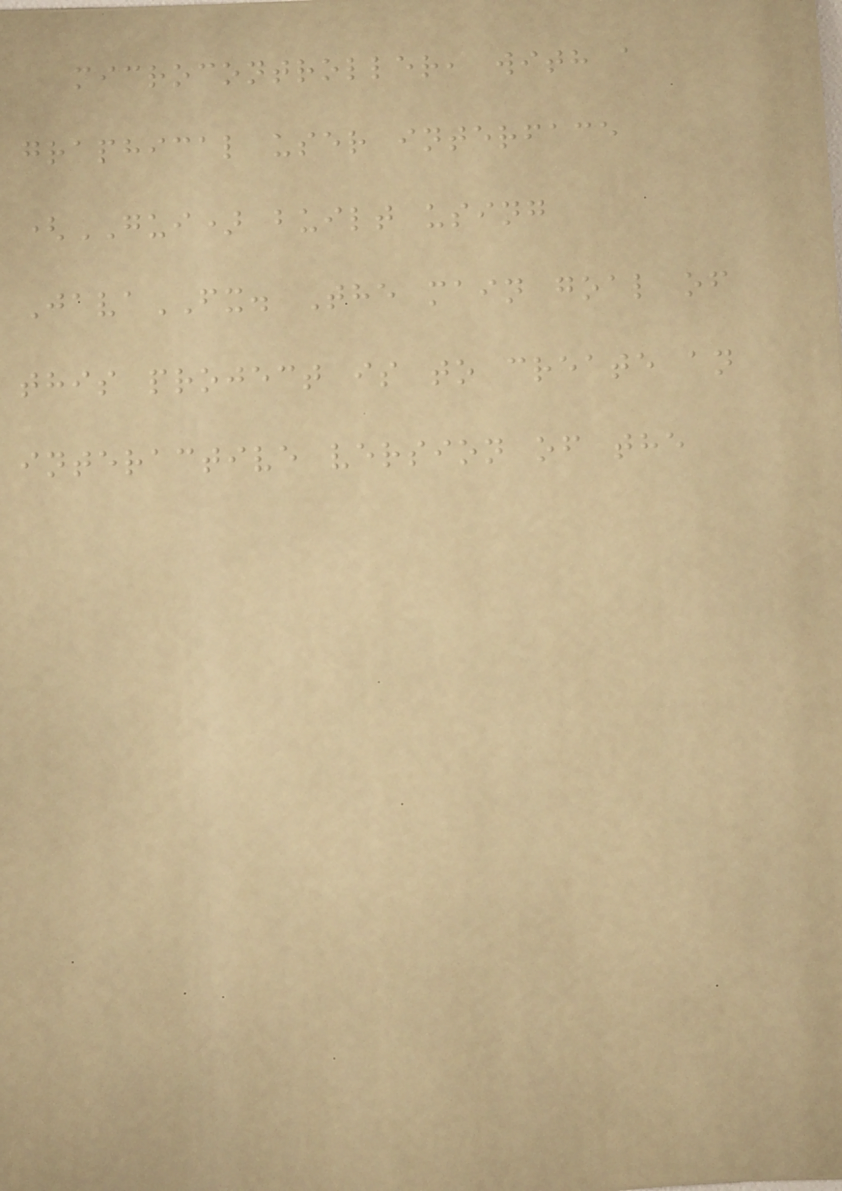microcontroller, with a
graphical user interface
(GUI) built using
JavaFX. The main goal of
this project is to create an
interactive version of the
